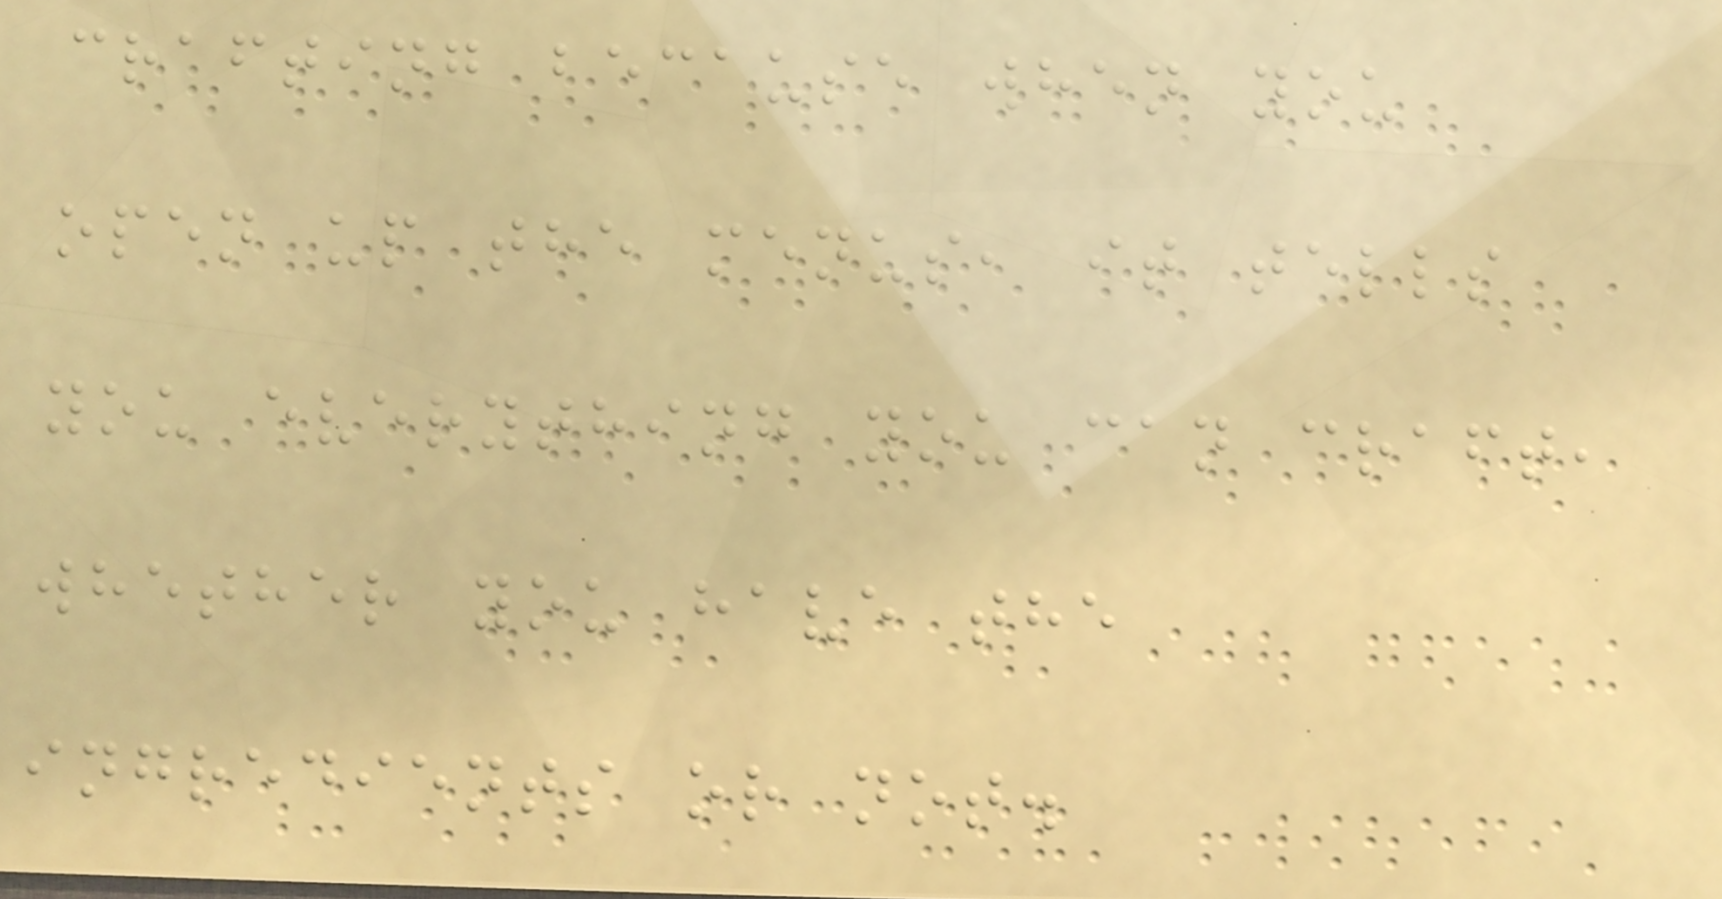crafting because when you
open up the menus, it tells
you everything you can craft,
whether you have the
ingredients or not.
